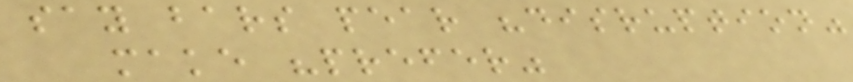say bars pear "disruption"
make "prefer"
